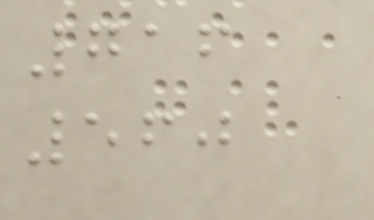716
560
